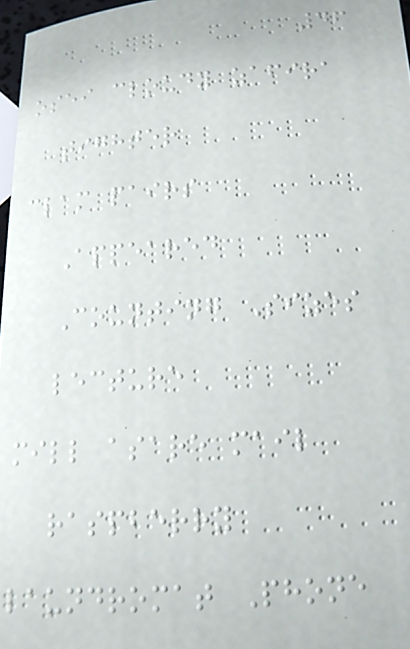46
osei cloudy zafira
tighter
clam pairs
Appeared
Counting Sizes
lecture
mill asare mail
raspberry
laundromat Phone
